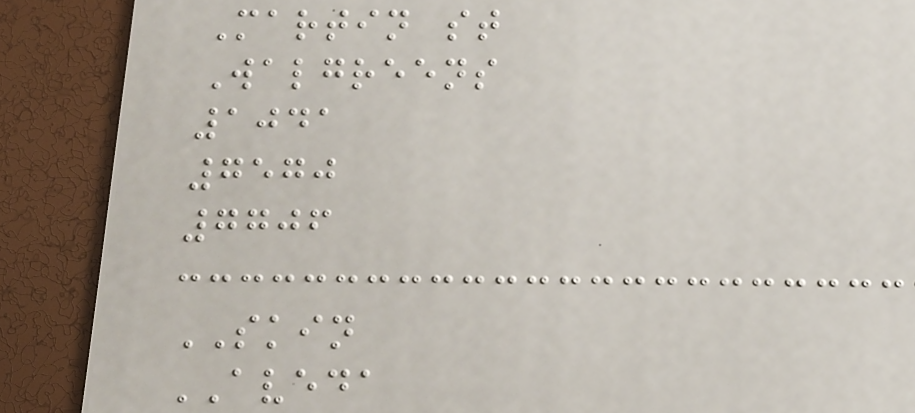Martin st
Walgreens
1041
7570
7706
SKIN
AVEDA
